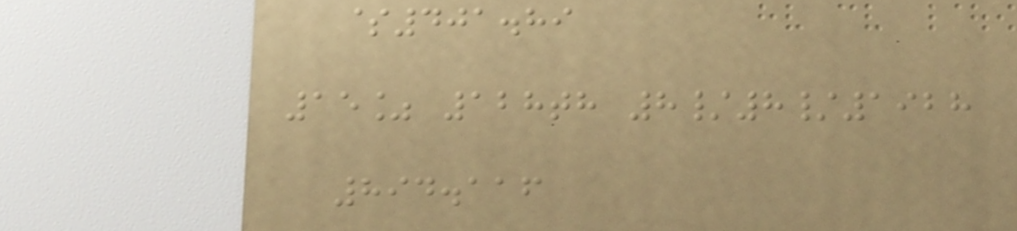$401.89
15% 128th 8/8/1928
894.116
